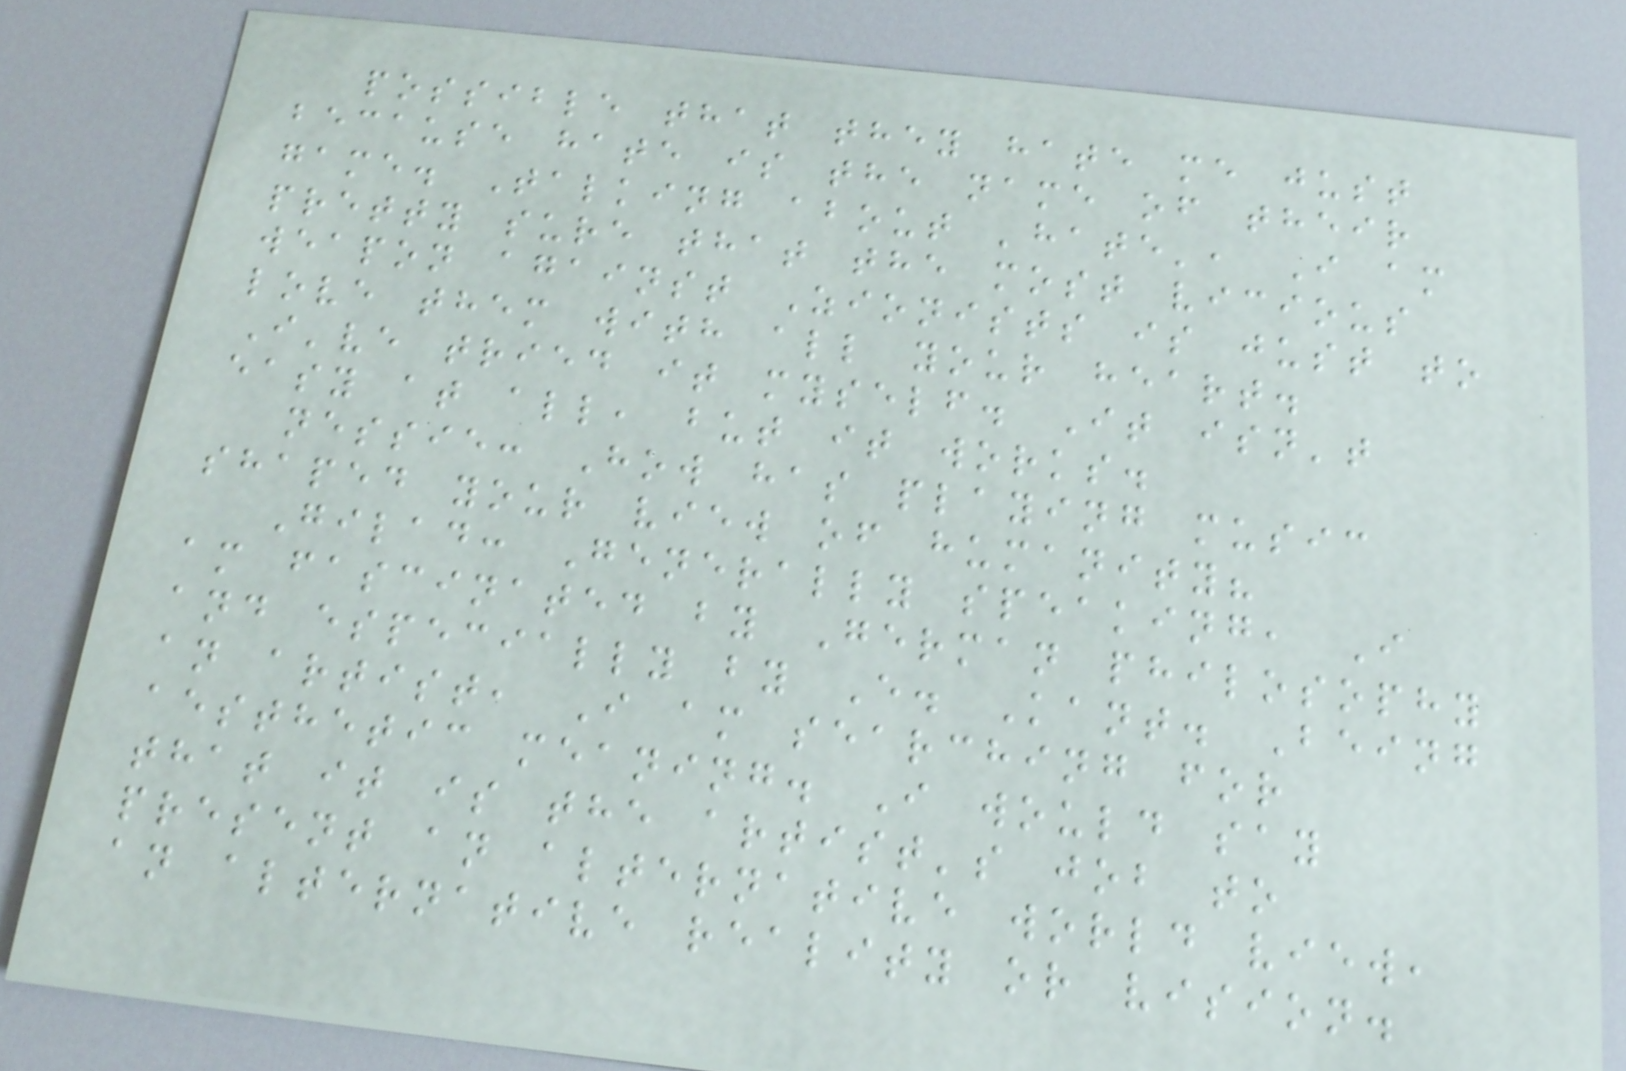possible that they hate me just
because hate is the name of their
game. Talking about 'hate', I am
pretty sure that the most vicious
weapon against Zionists is just to
love them with all your heart.
I've tried it myself. It isn't
easy at all, but it works.
nessie: How has playing music
shaped your view of humanity?
Gilad: Generally speaking, I
am fascinated by German philosophy
and especially by E. Kant. Being
an artist, I am searching for
aesthetic meaning. I would say
that it is the artist's job to
present an alternative world view,
an alternative reality or vision.
